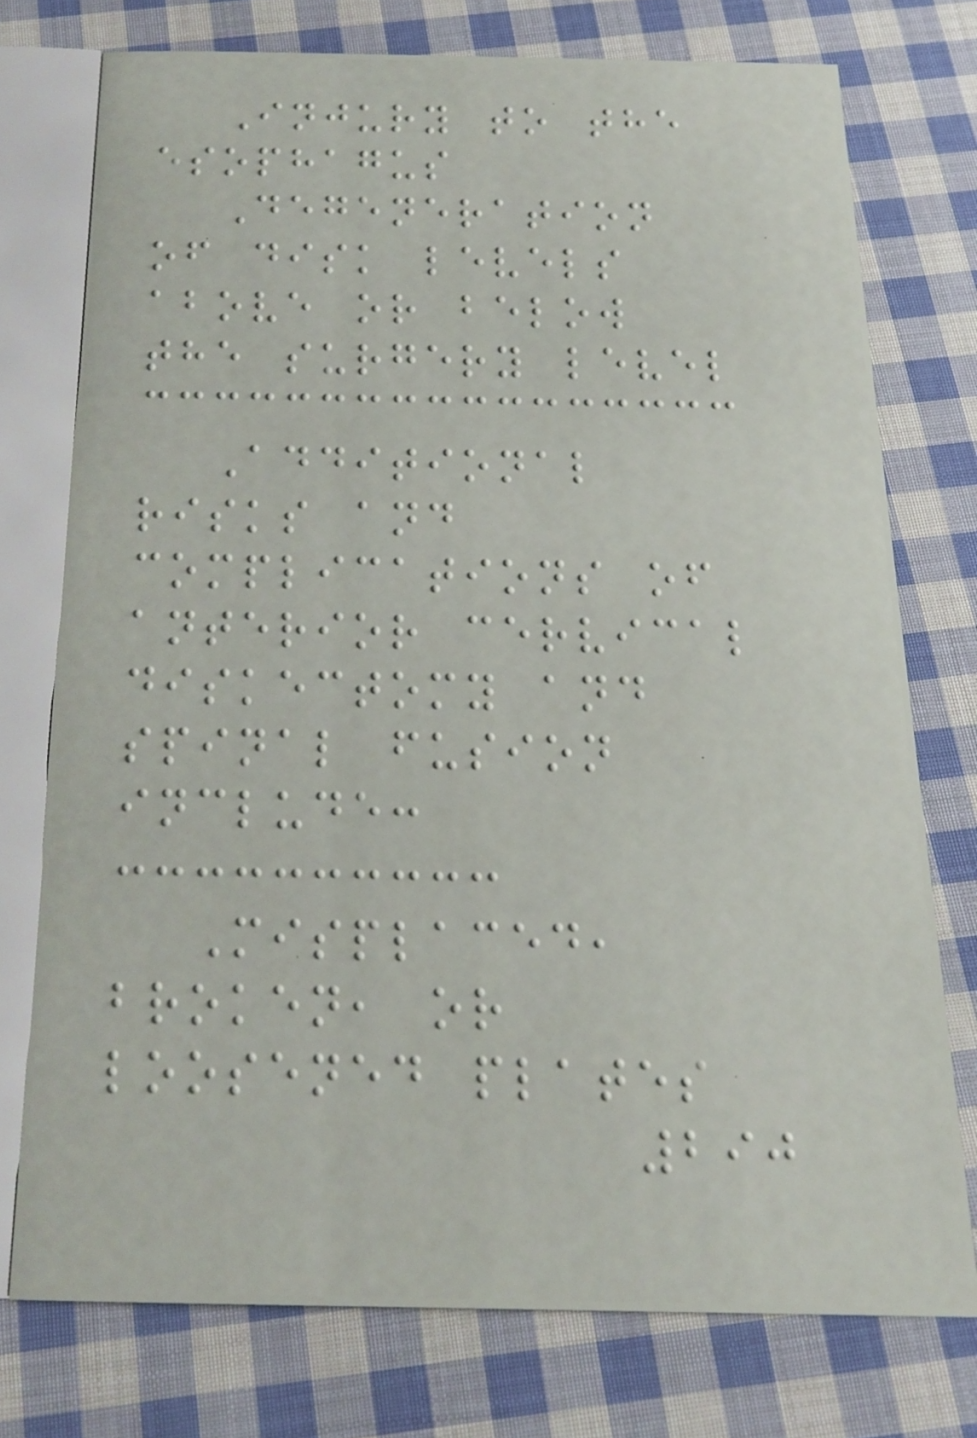Injury to the
esophagus
Degeneration
of disk levels
above or below
the surgery level
Additional
risks and
complications of
anterior cervical
diskectomy and
spinal fusion
include:
Misplaced,
broken, or
loosened plates
290
